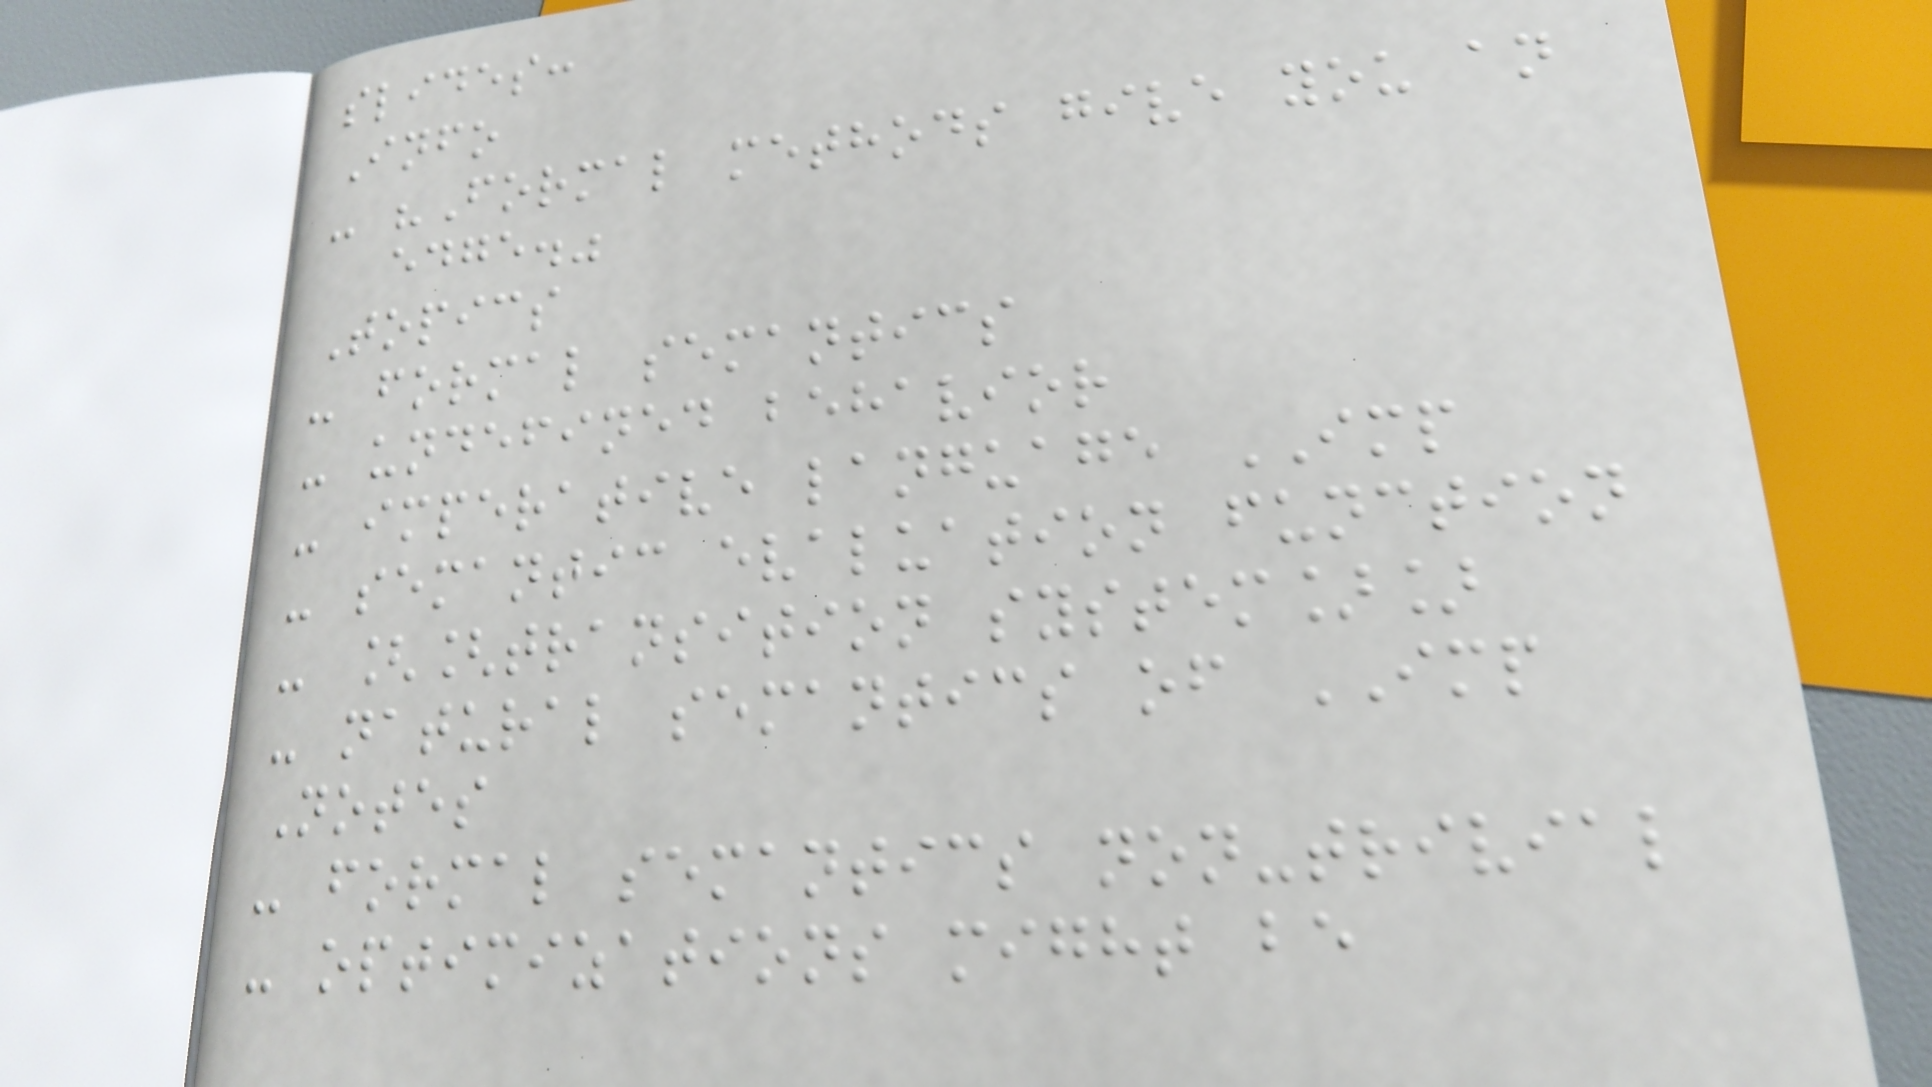slides:
Info
- "Formal methods give you an
edge."
Topics
- formal semantics
- undefined behavior
- imperative language IMP
- semantic evaluation function
- [[transition system]]
- natural semantics of IMP
Notes
- formal semantics non-trivial
- optimizations might be
